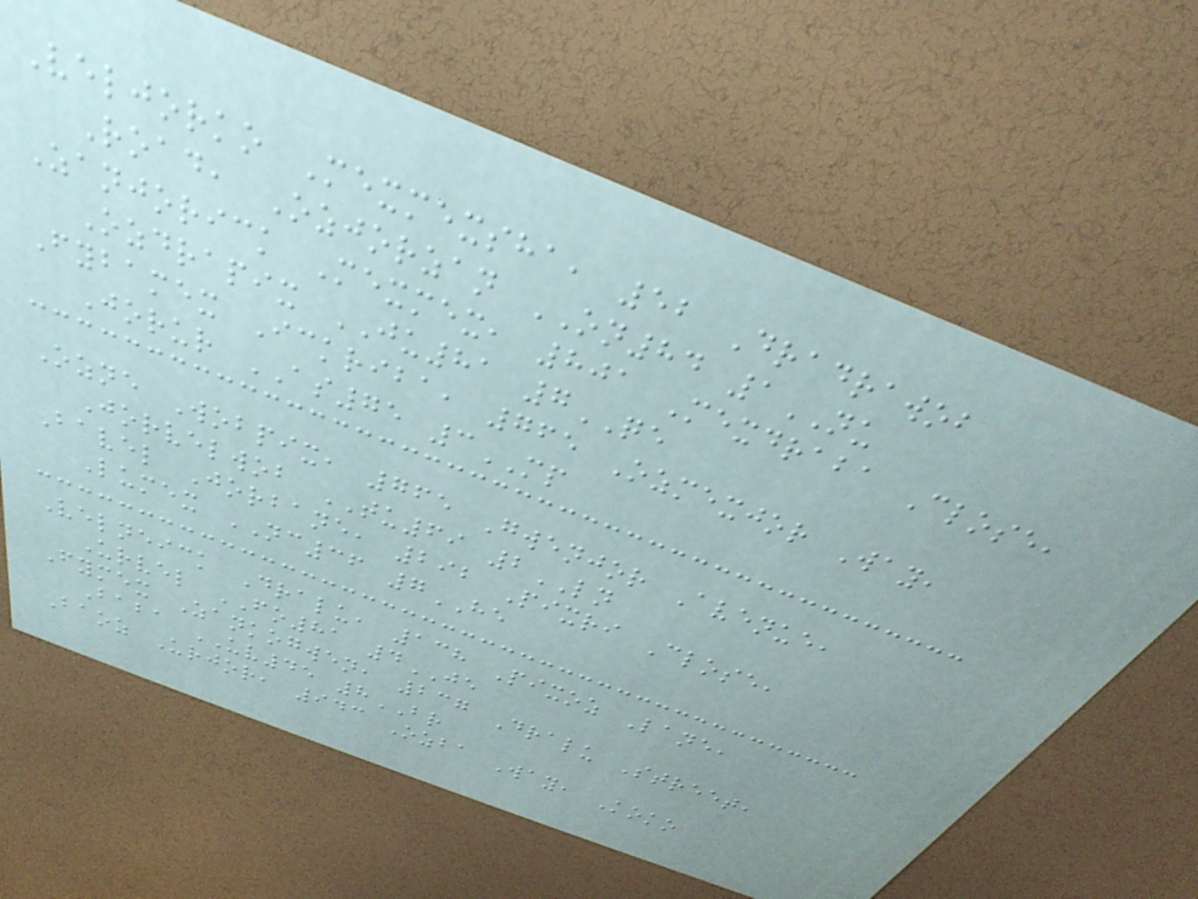Veljorko Mexmexsha, 52 Dradrawob
Road, Ozjorzan ON84 1NU
Zanjorick Mexmex, 801 Mexdraba Close,
Ozdrapix JU81 7QE
Fybamex Ickriba, 765 Ozmexjor Way,
Jorur AS75 3MP
Ozne Wobpix, 765 Gwenjor Avenue,
Jorvelwob TU69 2LN
Bavel Jorbane, 292 Pixri Close,
Lumex NC36 7HE
Velneick Dralu, 138 Pixoz Lane,
Urvel FO81 4JE
Fymex Zankogwen, 237 Dralu Street,
Baba UV45 8BR
Baoz Urjor, 943 Ozba Way, Koko
